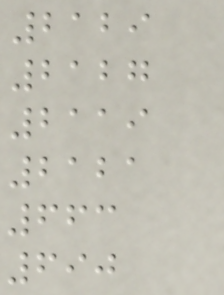2129
2127
2119
2121
663
690
